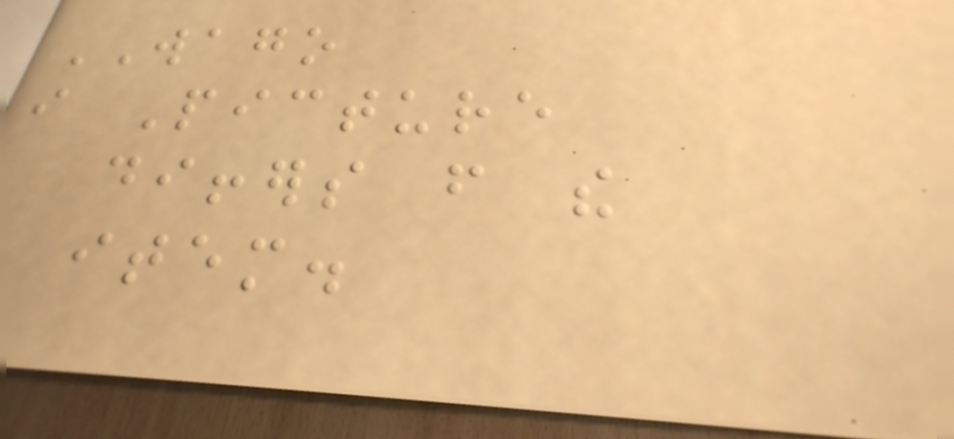WAGO
i Picture
differs from the
item.
